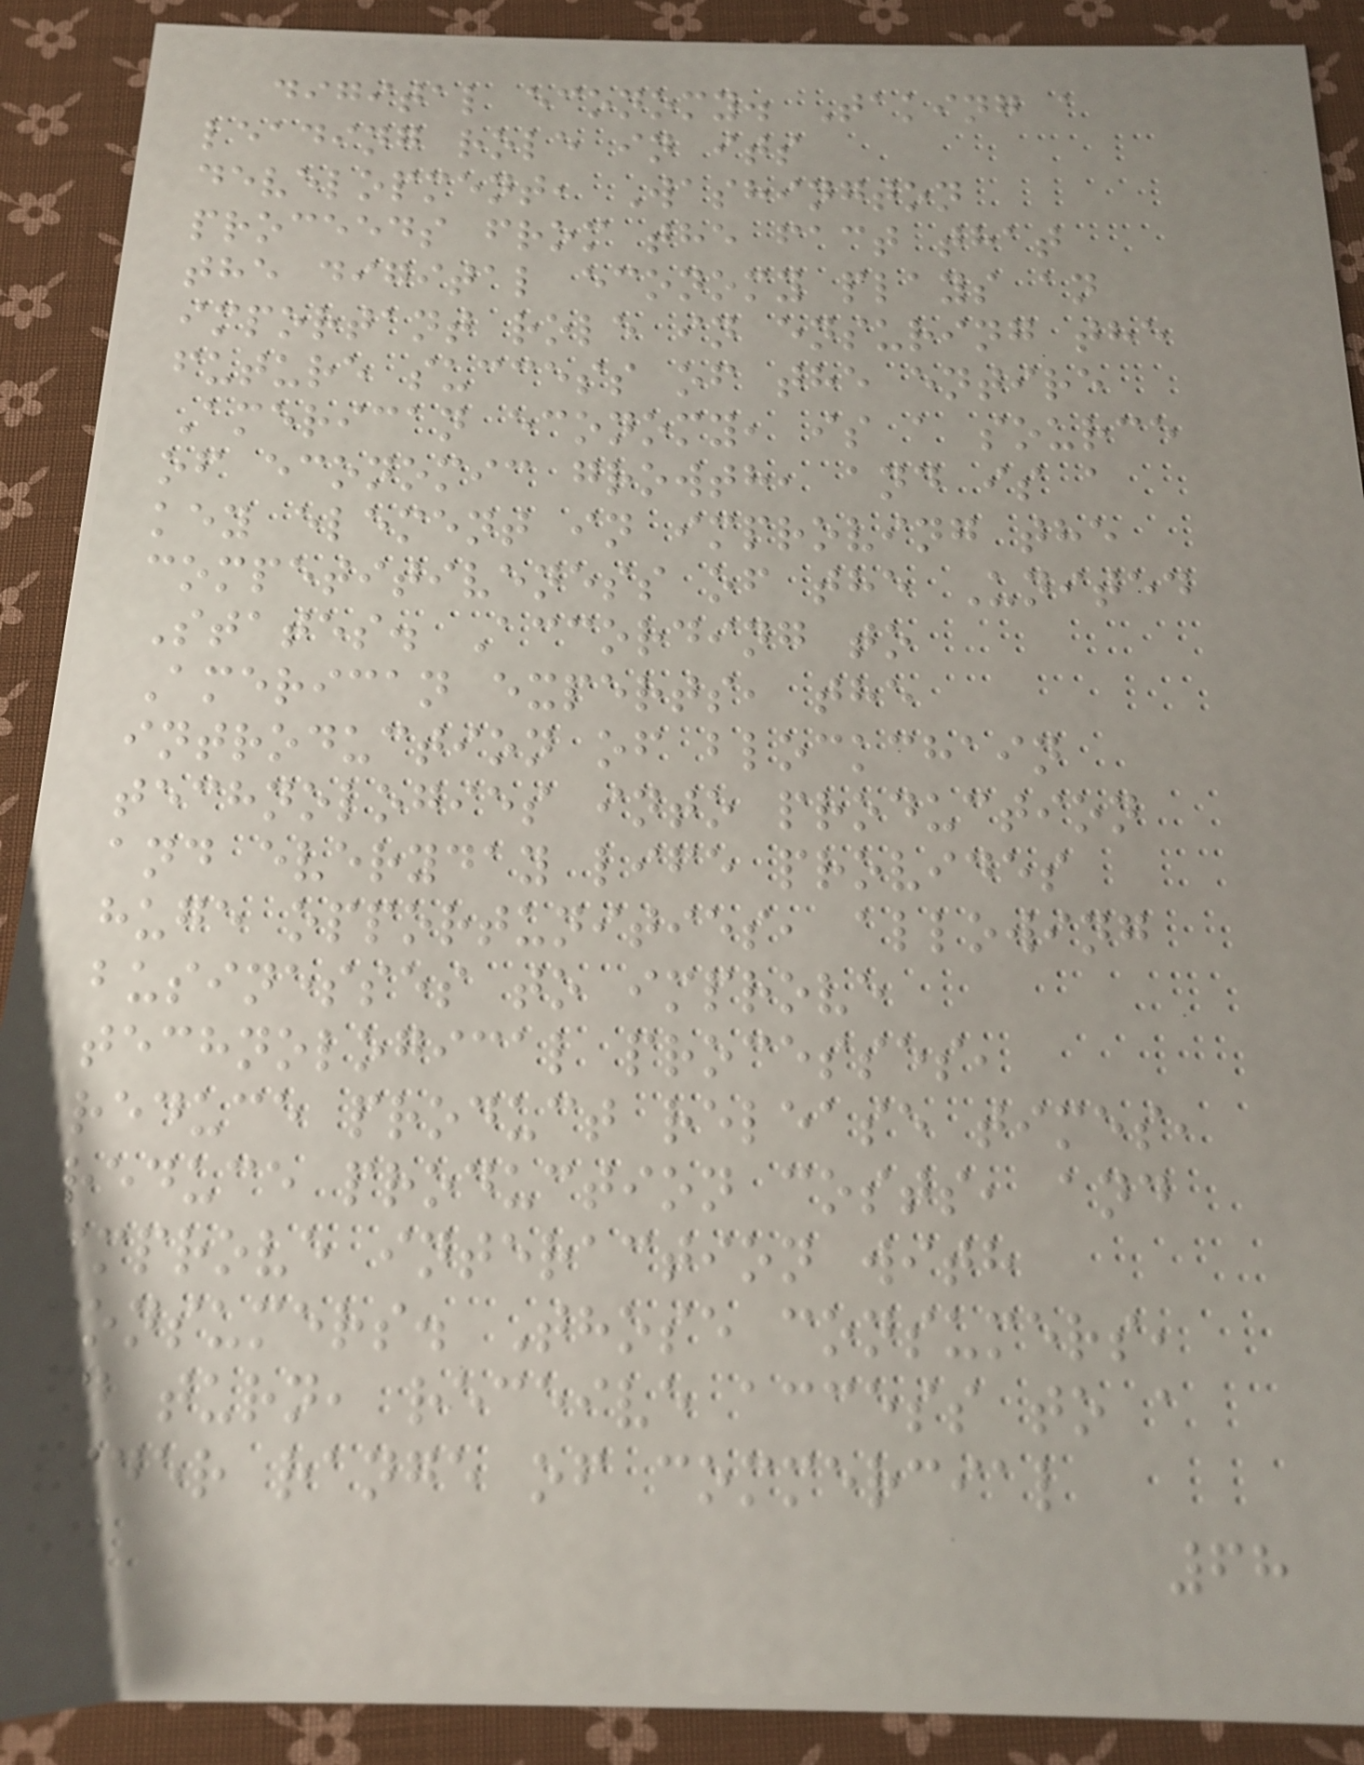digital economy. Taking a
leading role in its
development, Washington
proceeds from the fact that
the digital economy plays an
important role in ensuring the
future success of the entire
American economy, is a source
of economic growth, and is a
key element in improving the
competitiveness of the United
States. According to
American experts, the
introduction of blockchain
technologies into production
and everyday life provides
huge opportunities, allowing
businesses to improve
technological processes,
reduce product release times,
reduce production costs, and
improve interaction with
consumers. Those consumers,
in turn, receive access to a
wider range of commercial
68
